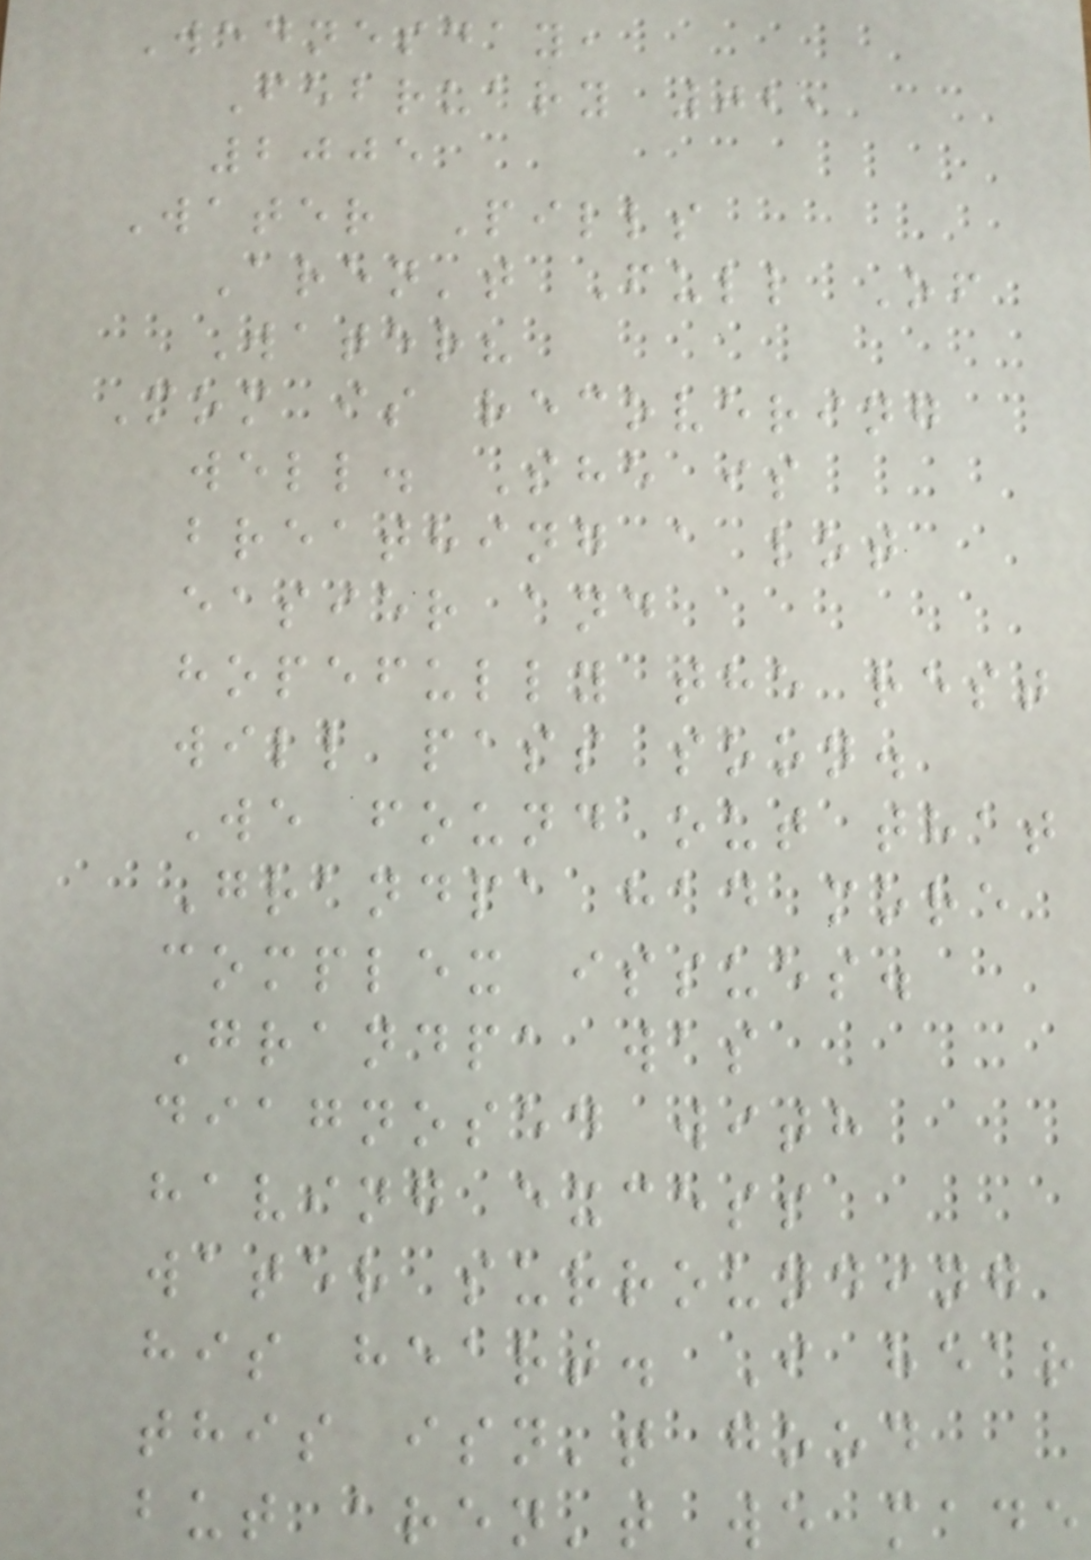Wednesday,
February 02,
2005
Water Pills
Aren't Full Of
Water?
Mom is recovering
well. She is
breathing a lot
easier and
hopefully the rest
will pass soon.
We found out that
Grandpa had more
complex issues.
Grandpa was
diagnosed with
having excess
water surrounding
his heart. I hear
this isn't good
but aren't we made
